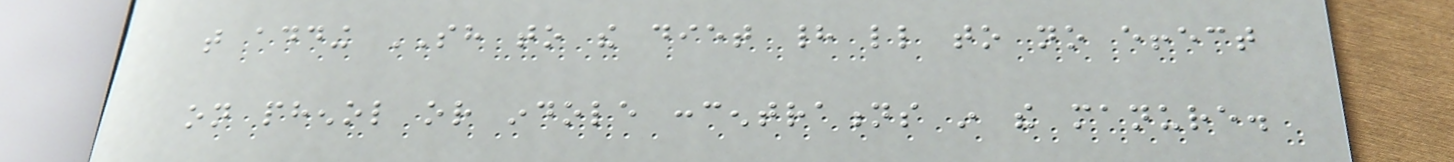that adding SH to the diet had little to no effect
on phenol or indole concentrations in the manure.
